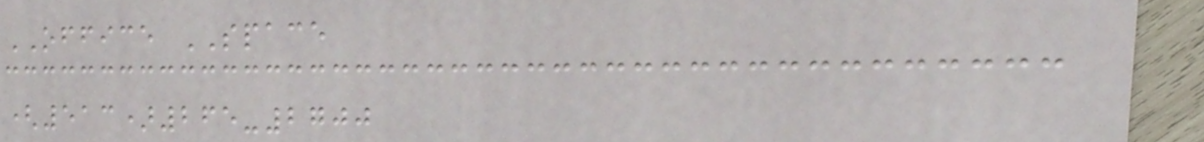OFFICE SPACE
(513)265-2700
